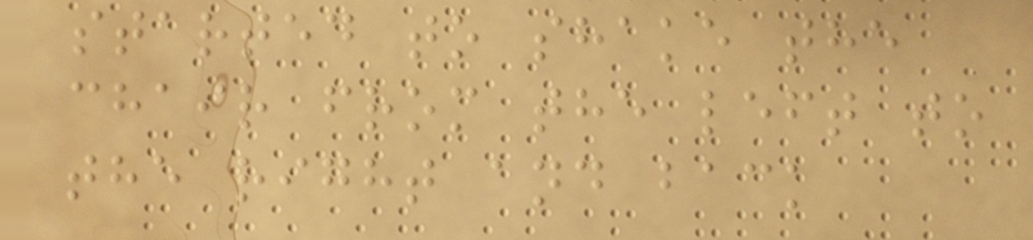started to shake the
chair from the left to
the right and back
